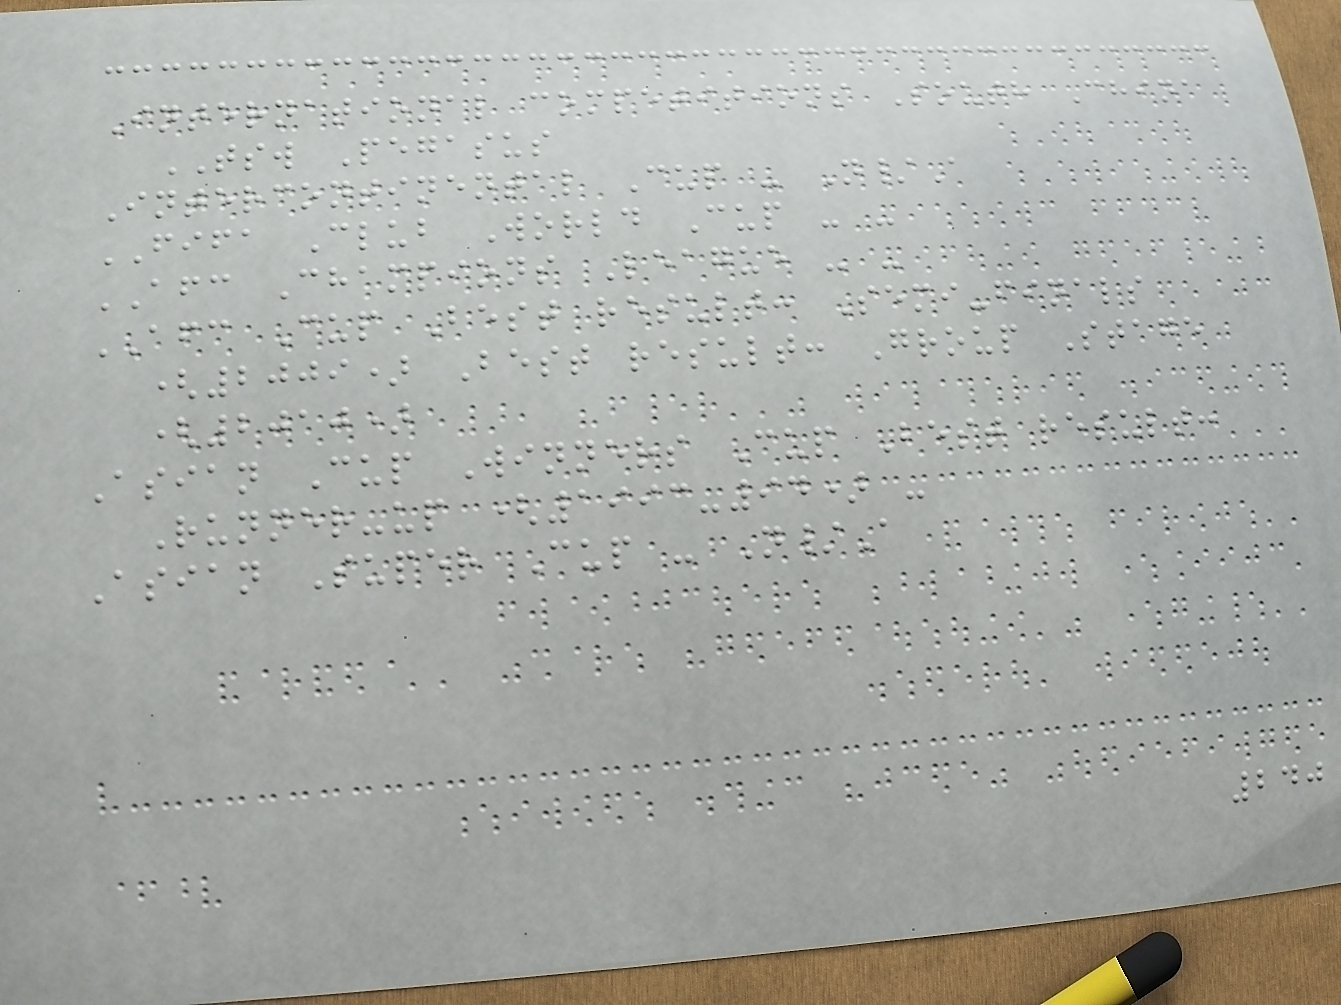International competitions South China
TSW Pegasus
Intercontinental Cup - N/A
FIFA Club World Cup - -
AFC Champions League - -
AFC Cup Best result: Semi-finals
(2009) Best result: Group Stage
(2010)
Asian Cup Winners Cup Best result:
Runner-up (1993-94) -
Asian Super Cup - N/A
240
